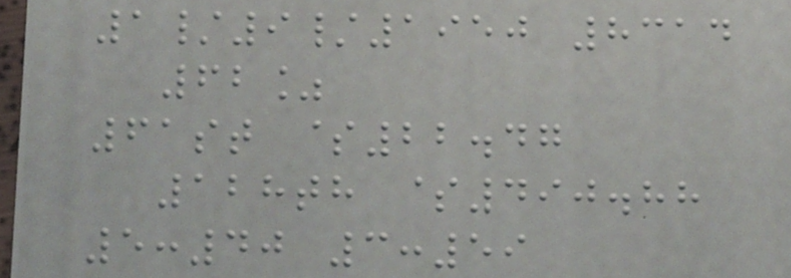1/9/1950 8314
62%
61st $22.47
128th $490.88
5:40 3:59
